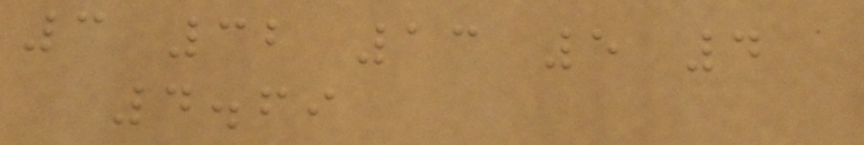3 32 13 5 4
4.69
